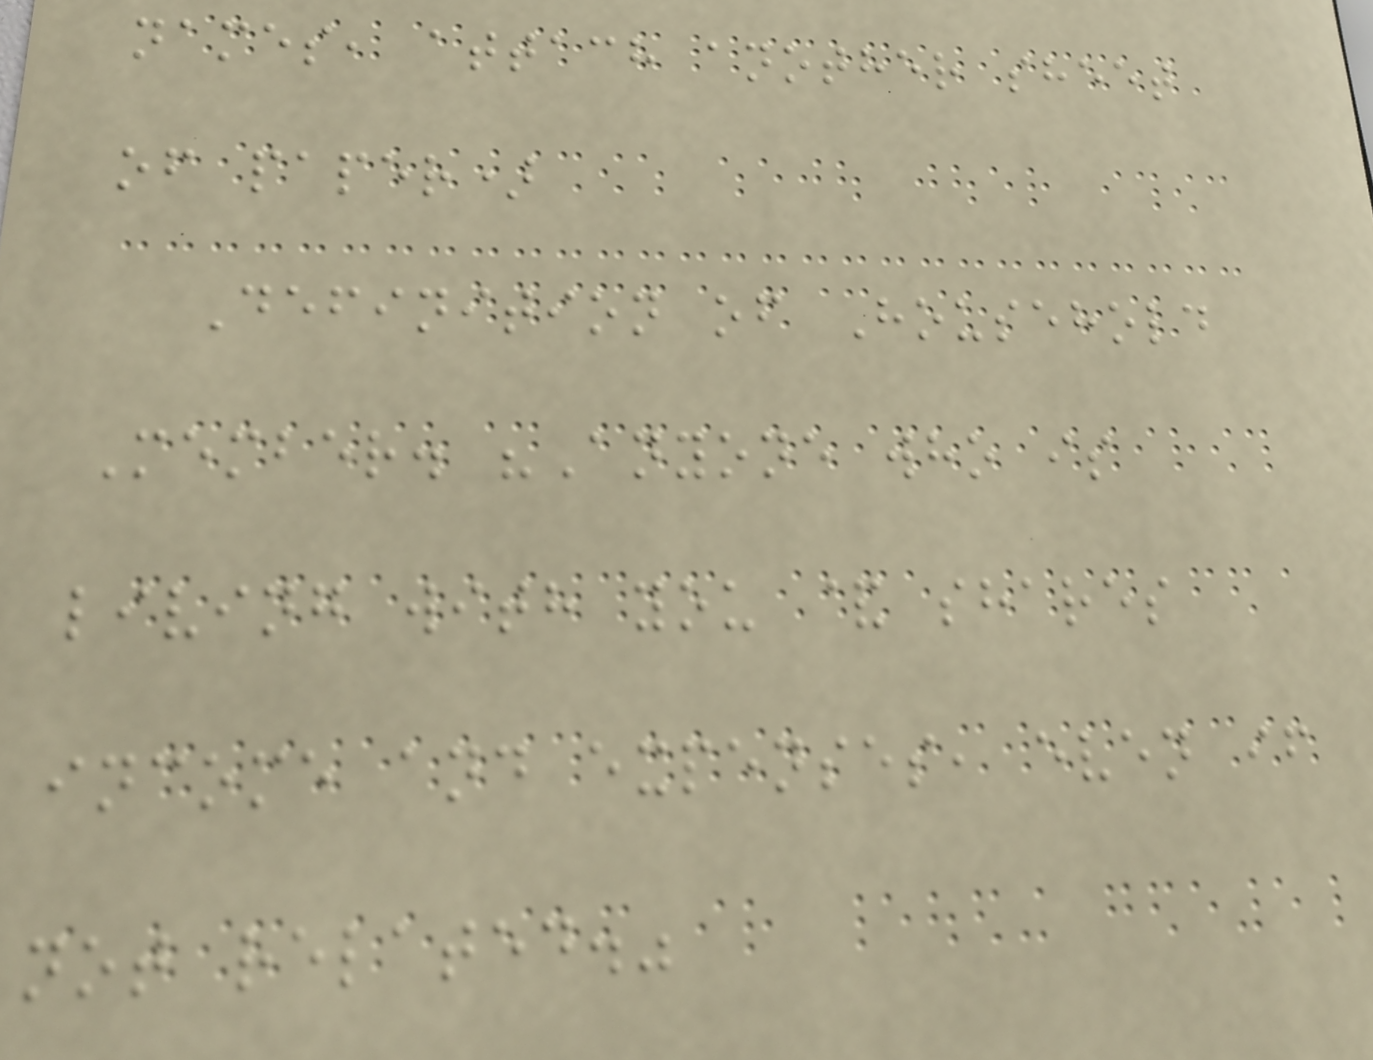names, attach another sheet
of paper)
Definition of Household
Member. "Anyone who is
living with you & shares
income and expenses, even if
not related."
